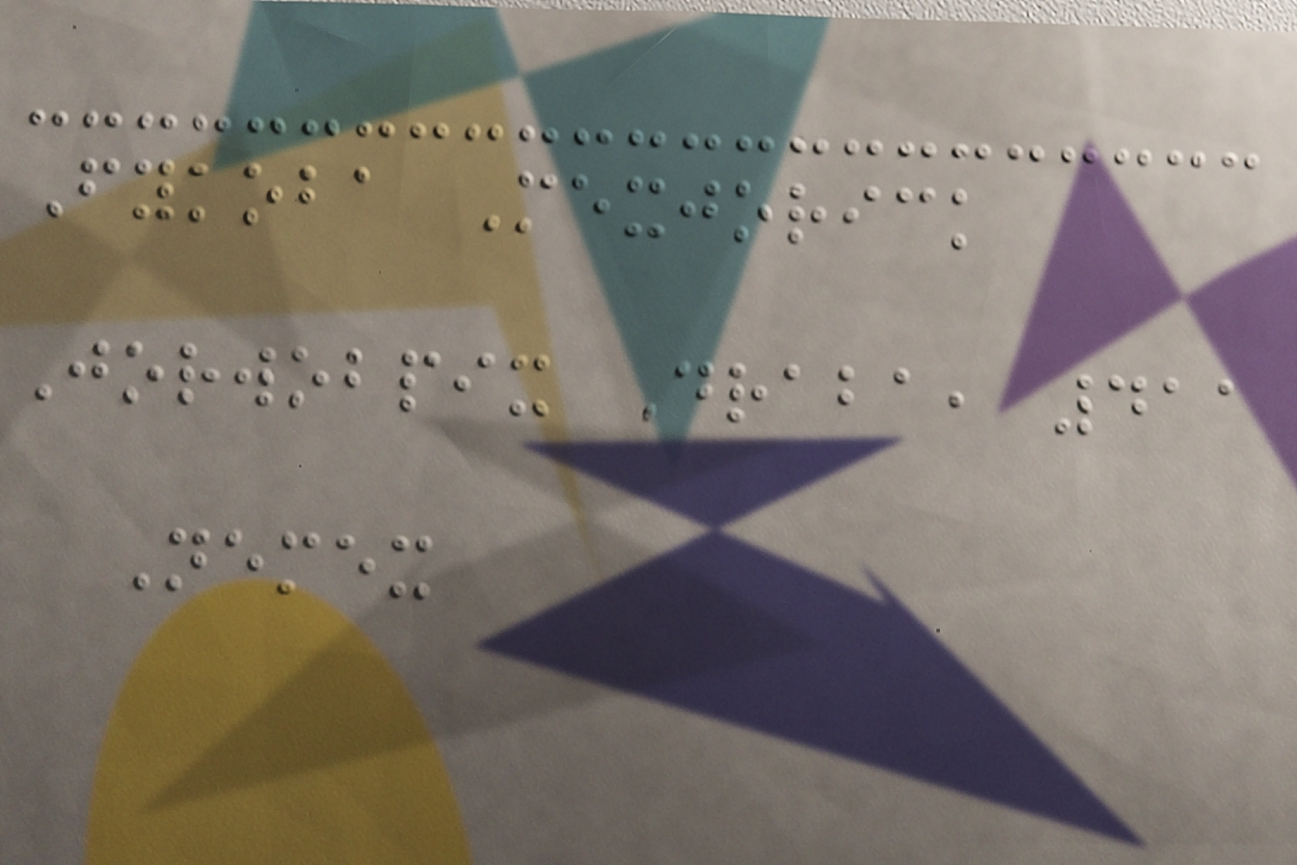Fykoba Mexjorick
Jorwobpix Draba, 411
Nemex
